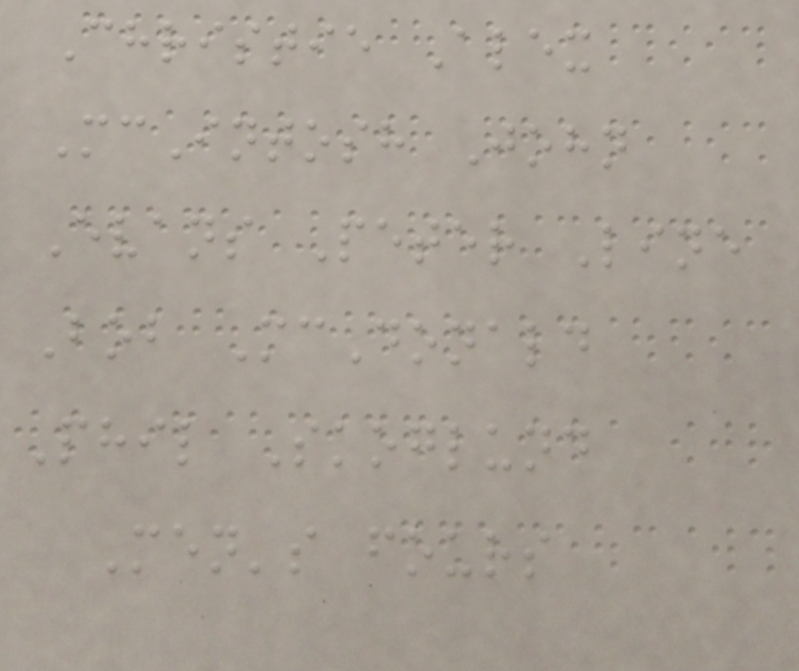Christie Alex
McIntosh John
Evans Peter Line
Bob McDonald
Phil Skoglund
Men's fours
